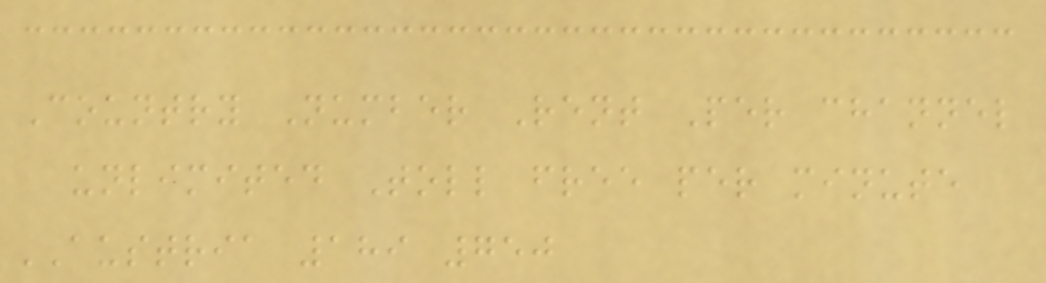Country Number Rent Per channel
unlimited Toll free per minute
AUSTRIA 189 750
